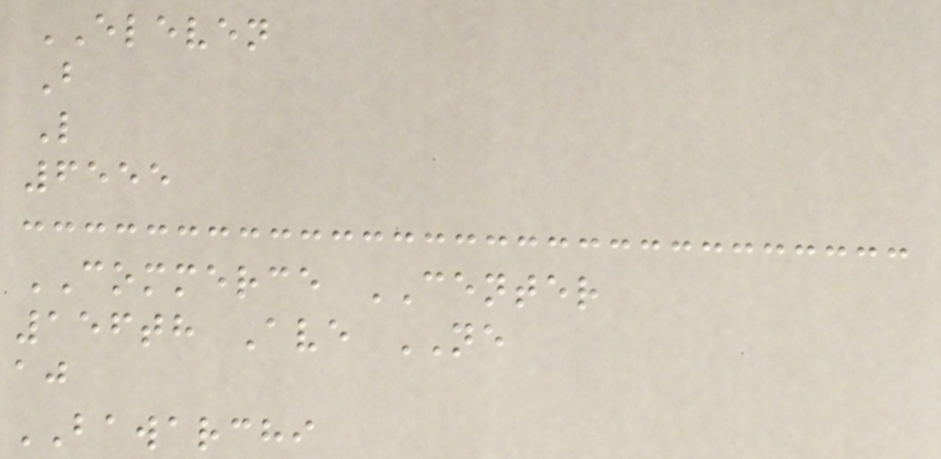ELEVEN
B
L
6555
COMMERCE CENTER
156th Ave NE
aj
BAWARCHI
